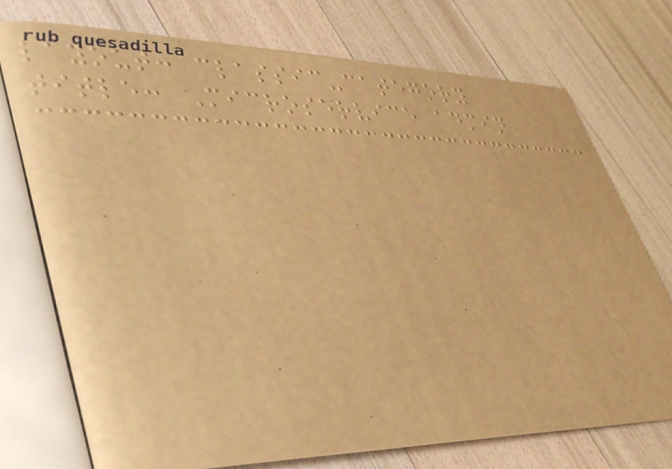layout: classic-category
title: Microservice admin
